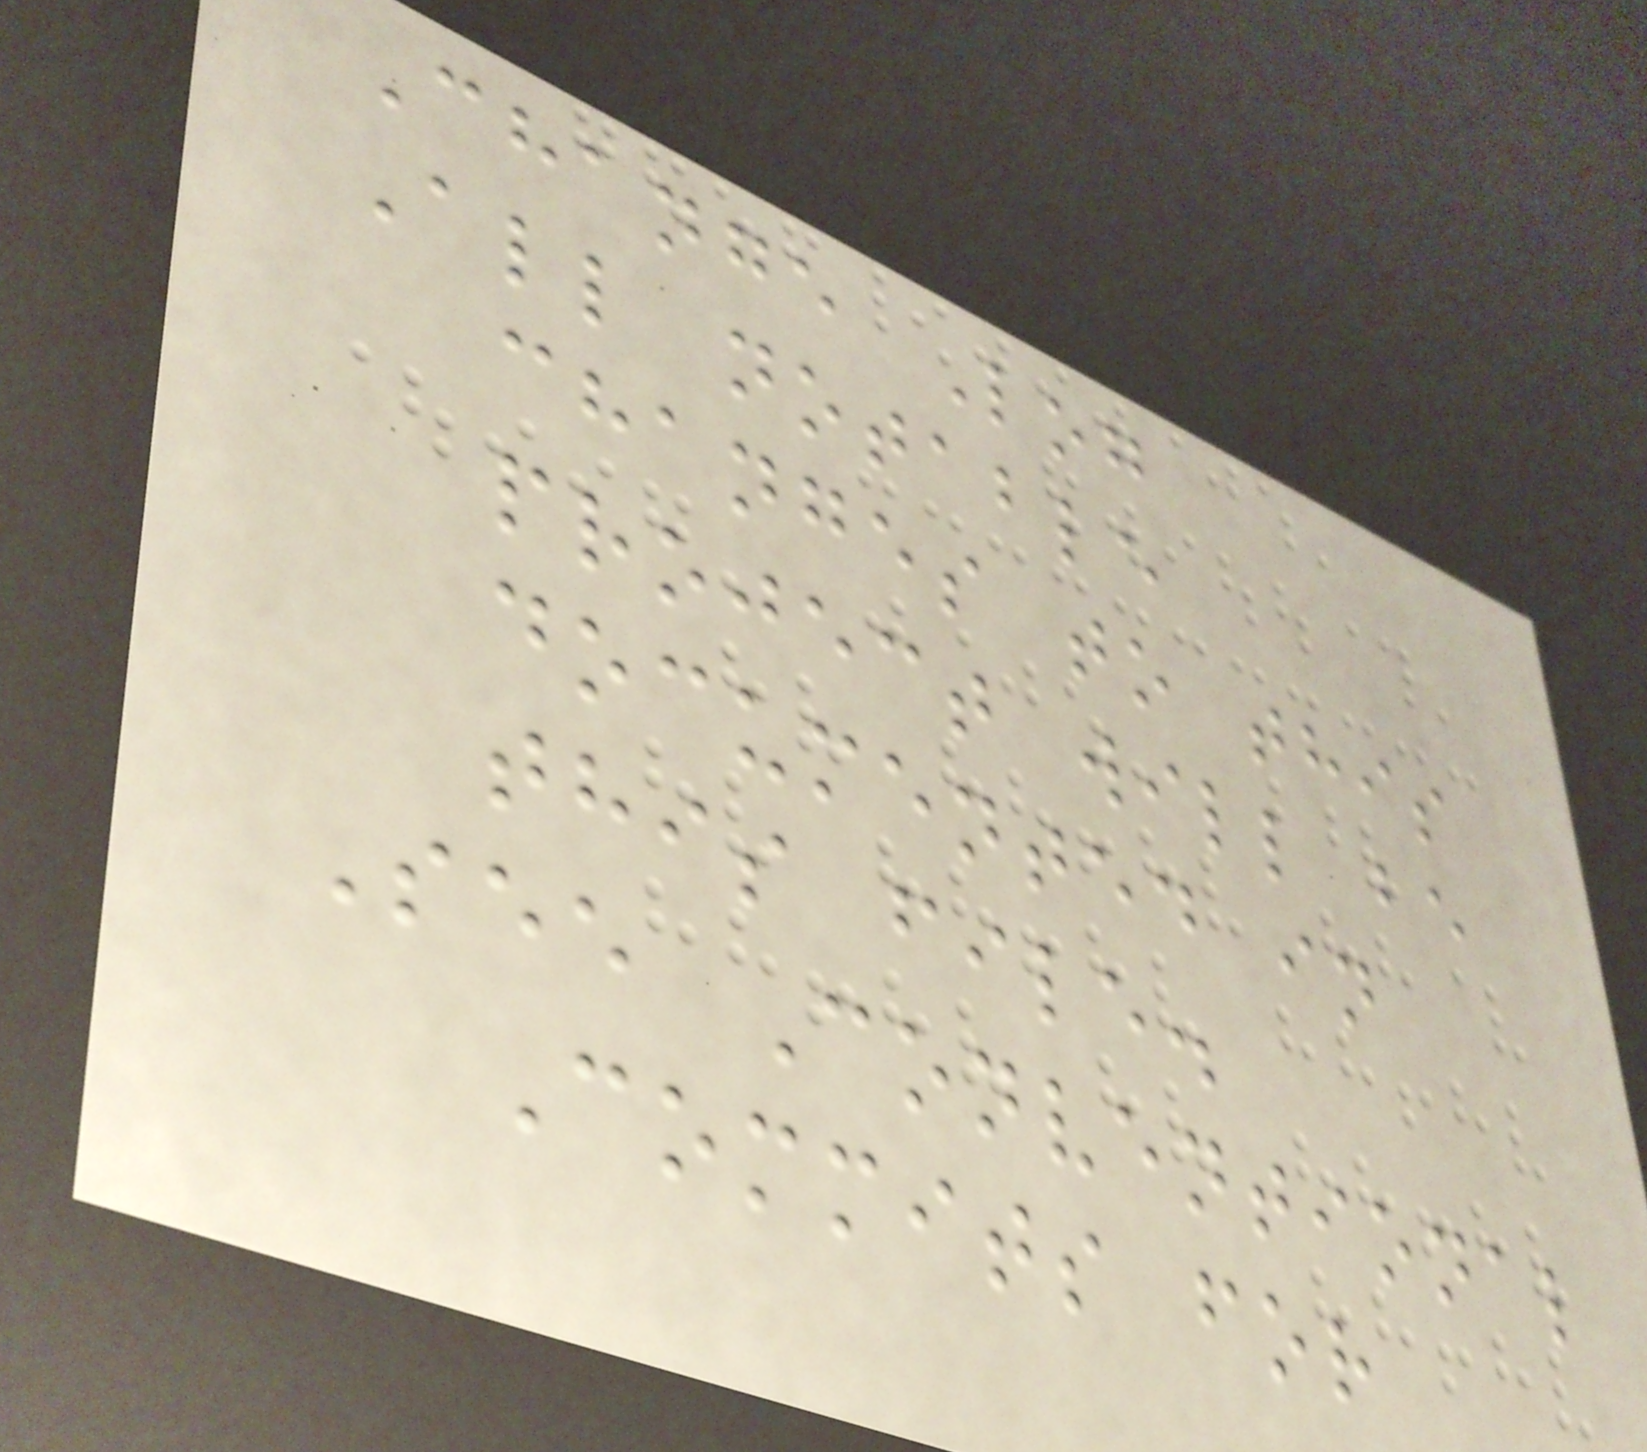Change Log
All notable
changes to this
project will be
documented in
this file.
See Conventional
Commits for
